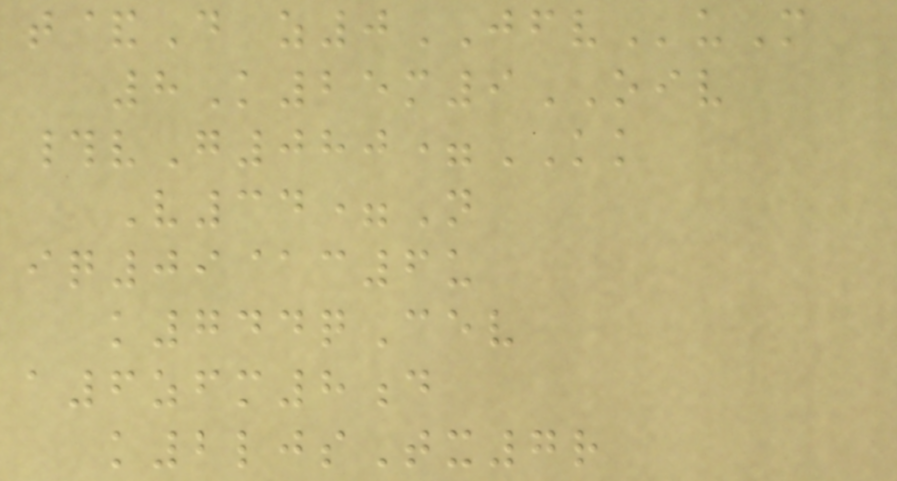t&D z0JFVuM
8K25m9OIV
#vG080=KK
V34=N
iq09@c6u
k744qCev
a6zfm8d
k2ljsTx7r
